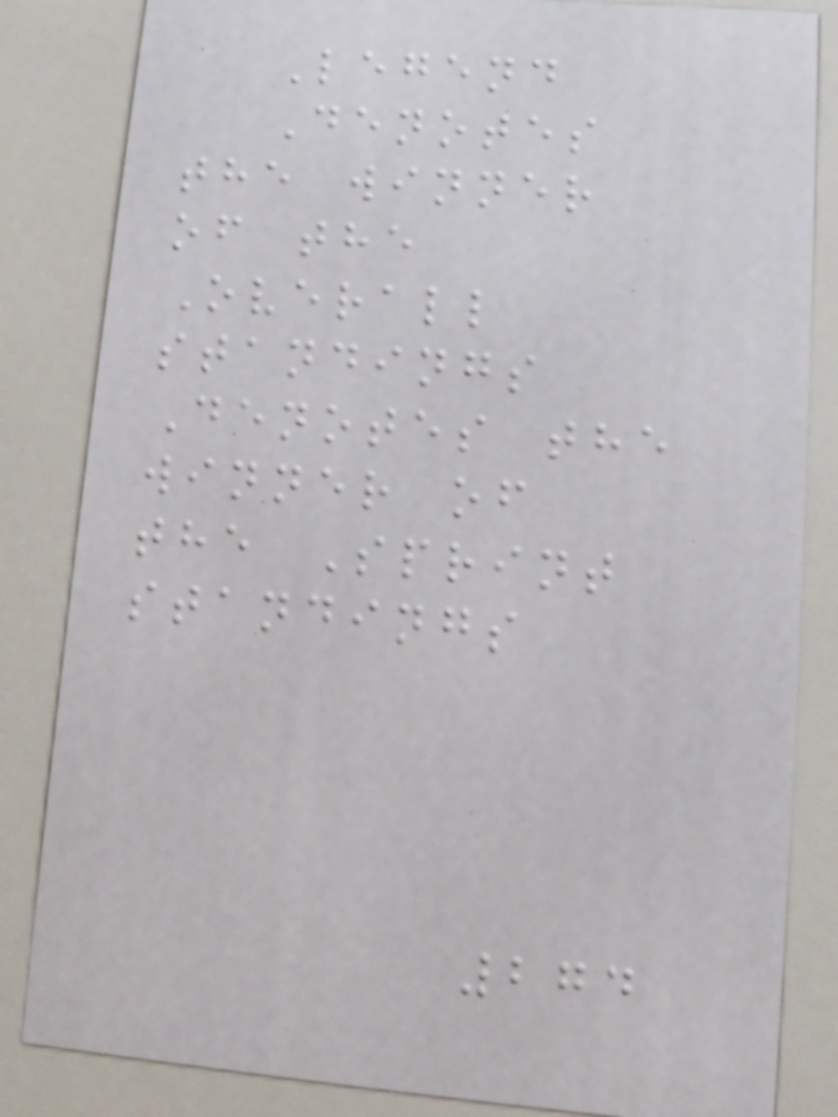Legend
Denotes
the winner
of the
Overall
standings
Denotes the
winner of
the Sprint
standings
274
